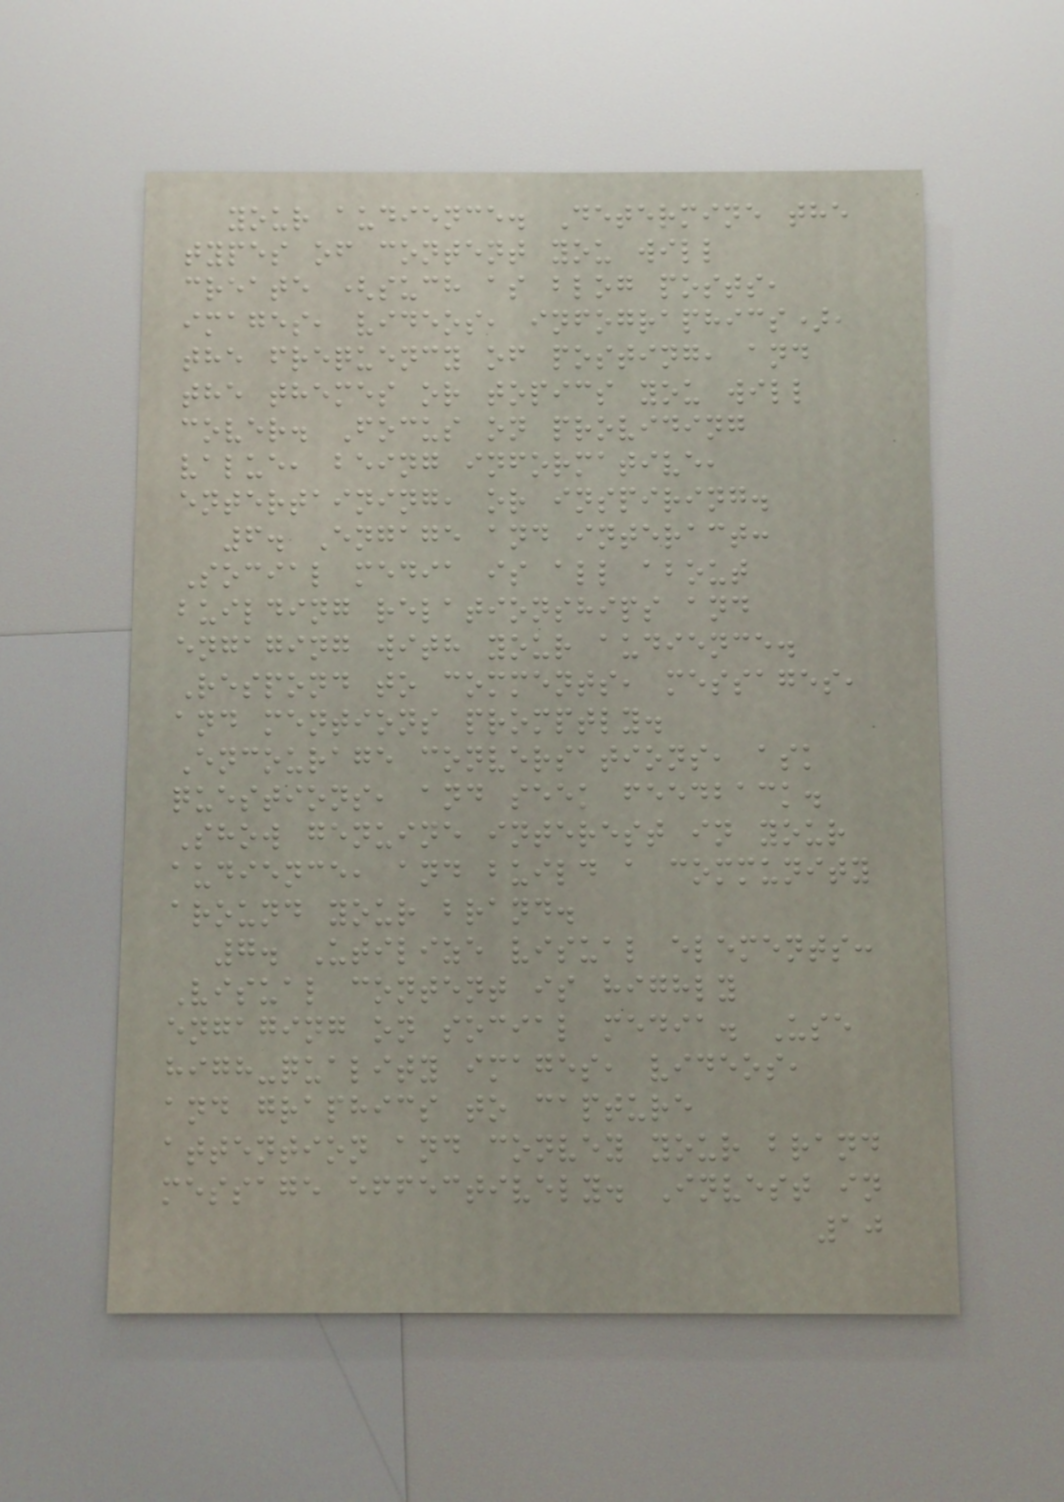your audience. Determine the
types of content you will
create (such as blog posts,
images, videos, infographics),
the frequency of posting, and
the themes or topics you will
cover. Focus on providing
value, being informative,
entertaining, or inspiring.
6. Engage and interact:
Social media is all about
building relationships and
engaging with your audience.
Respond to comments, messages,
and mentions promptly.
Encourage conversations, ask
questions, and seek feedback.
Show genuine interest in your
audience, and build a community
around your brand.
7. Utilize visual elements:
Visual content is highly
engaging on social media. Use
high-quality images, videos,
and graphics to capture
attention and convey your brand
message effectively. Invest in
10
